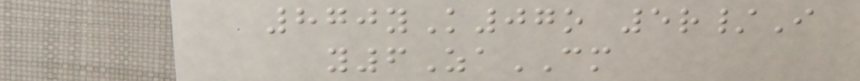870yK07o 5r/I
y6ZaCM
